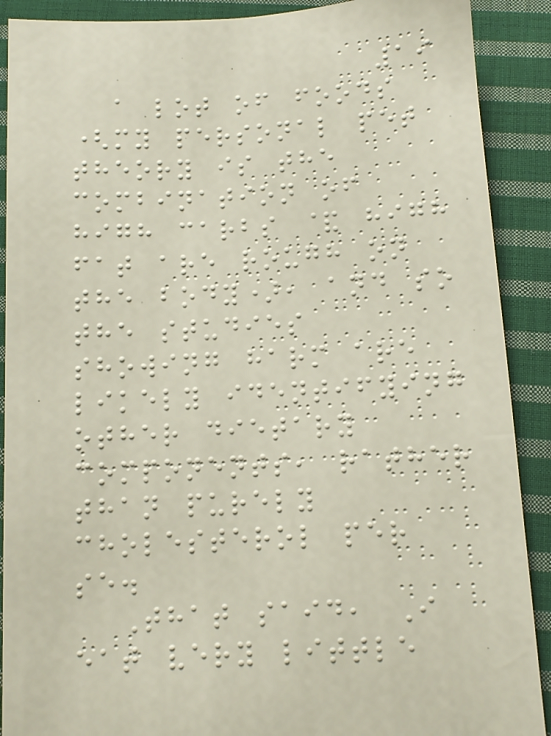19
a lot of foods
(my personal pet
theory is the
combination of
high carbs & high
fat are rough on
the body), and so
the studies
showing harm are
likely identifying
other dietary
components, rather
than purely
cholesterol per
se.
That said, I
eat very little
